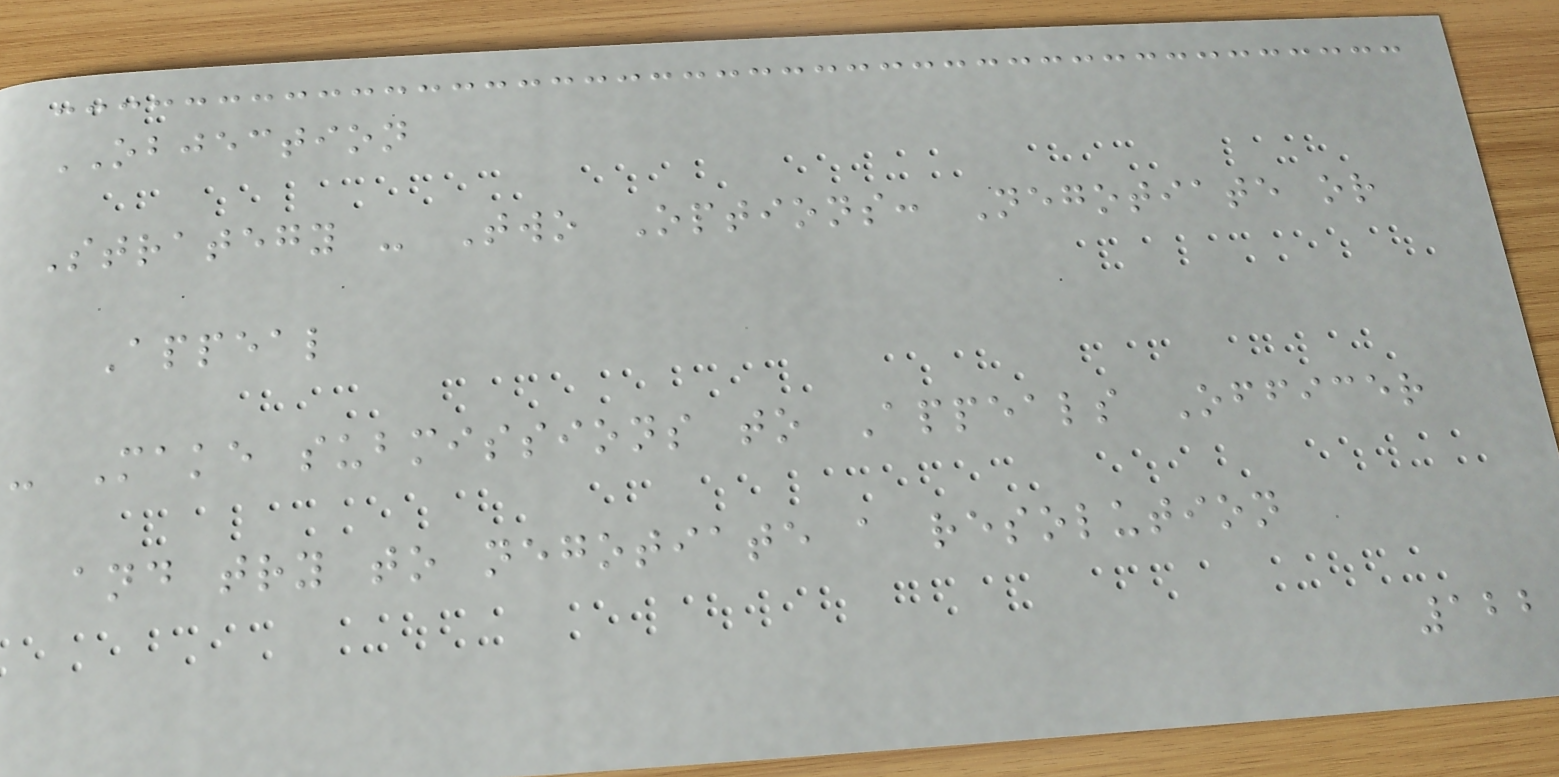OBJECTION
Strategy - Two Options: Negotiate or
Appeal
- Make submissions to Appeals Officer
and try to negotiate a resolution
122
